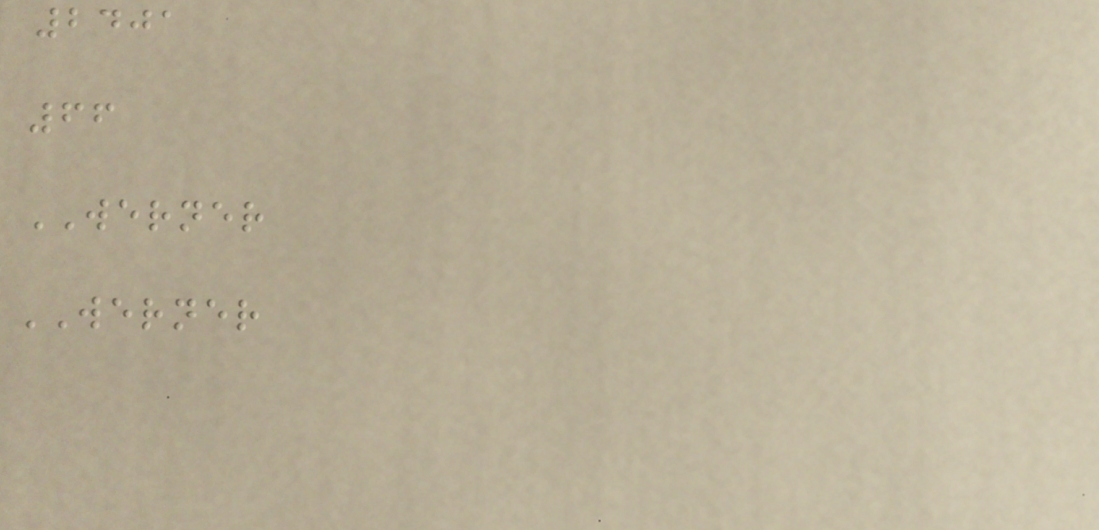2401
66
WERNER
WERNER
